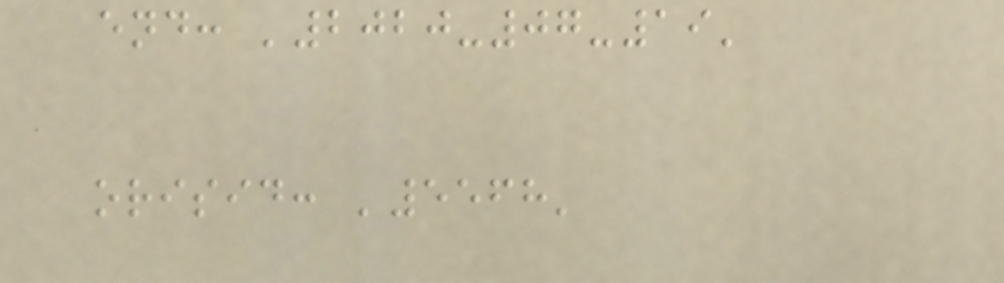end: '2020-07-19'
orisid: '5568'
